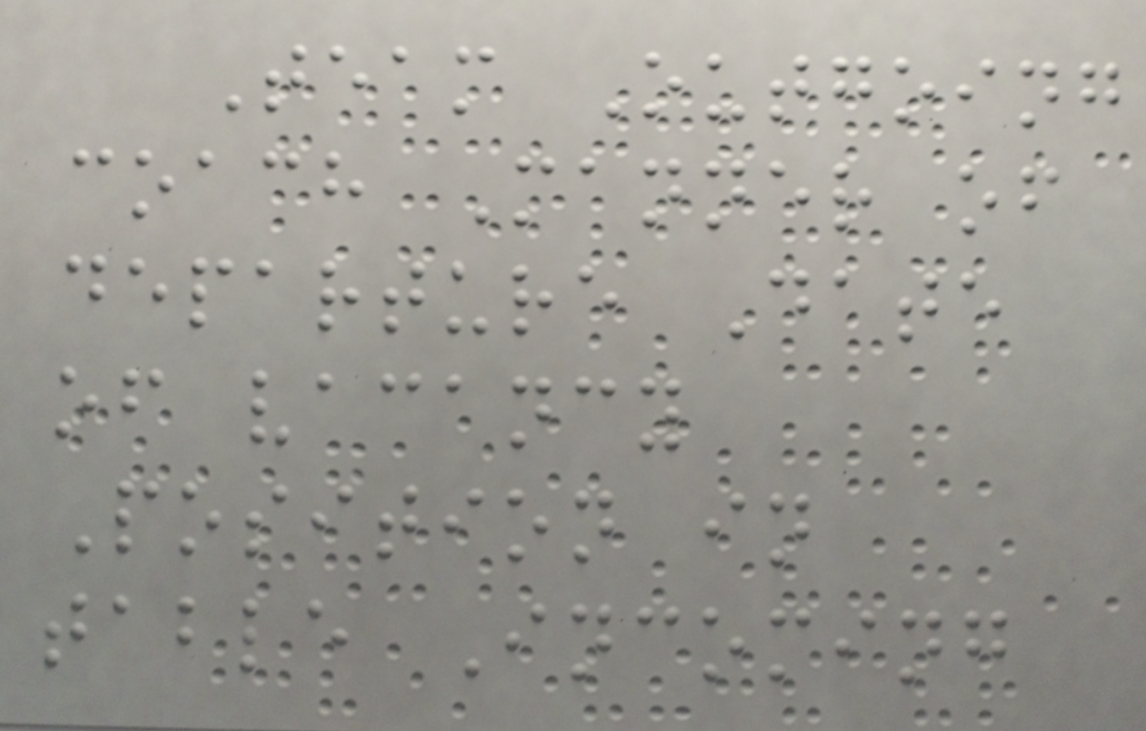Team Outgoing
coach Manner of
departure Date
of vacancy
Position in
table Incoming
